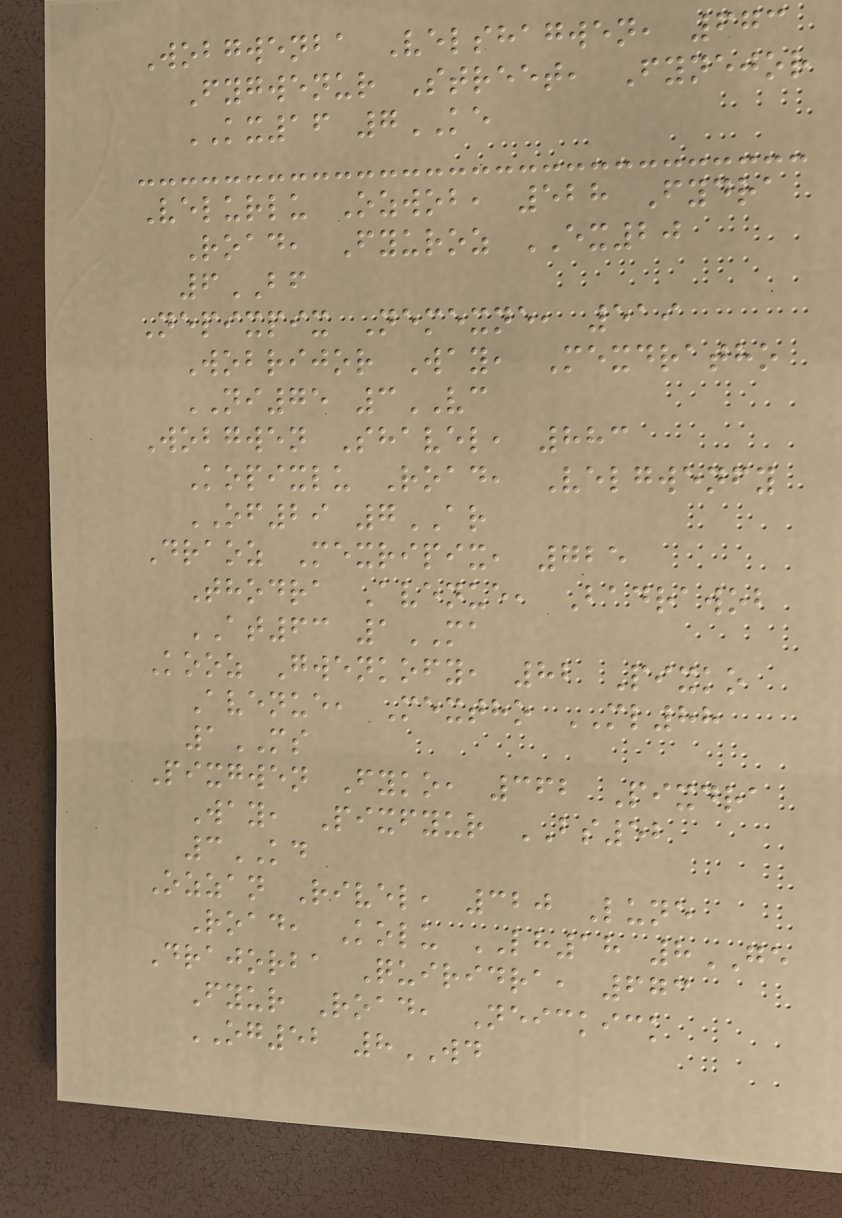Wobgwenba Velshagwen, 673
Fygwenur Street, Fynejor
KX16 7KE
Velurlu Ozwob, 528 Fydra
Road, Fyuroz EX20
6BF
Nepixpix Nemexne, 519
Wobrijor Way, Mexdratho
NI75 3VC
Wobgwen Shavel, 883
Kopixlu Road, Velgwenfy
OF29 7AR
Draoz Mexripix, 725
Thodra Avenue, Badrawob
AT63 1MA
Kooz Gwenkofy, 82 Pixko
Avenue, Mextho ML88
1MS
Pixgwen Fyko, 362 Pixdra
Way, Pixfyur BS52
3KD
Ozzan Rivel, 320 Lune
Road, Kolu LH18 8GE
Drajorba Quiridra, 673
Fyur Road, Neickick
OG52 8WD
